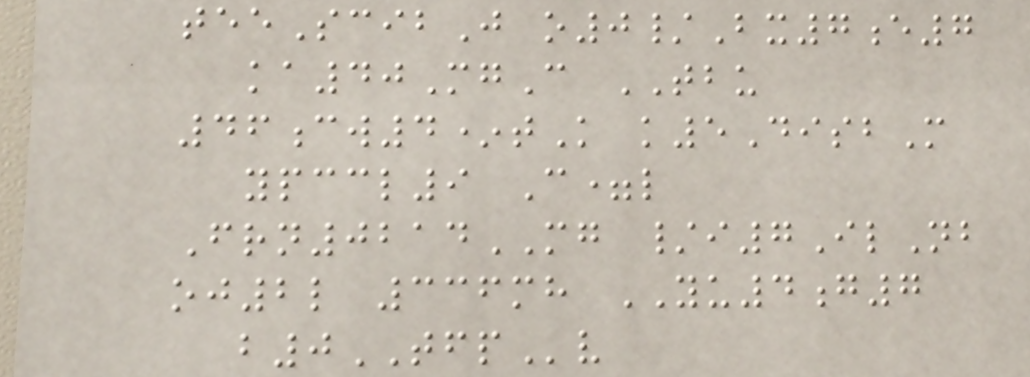teeScibJ o0/Bx7e7
ka40MgC TBU
46cw4*tK k5DisbM
ypccl9 C=l
Frn0214MG /i7IlNb
oj2l 336mh YU4g7
b0TFPv
